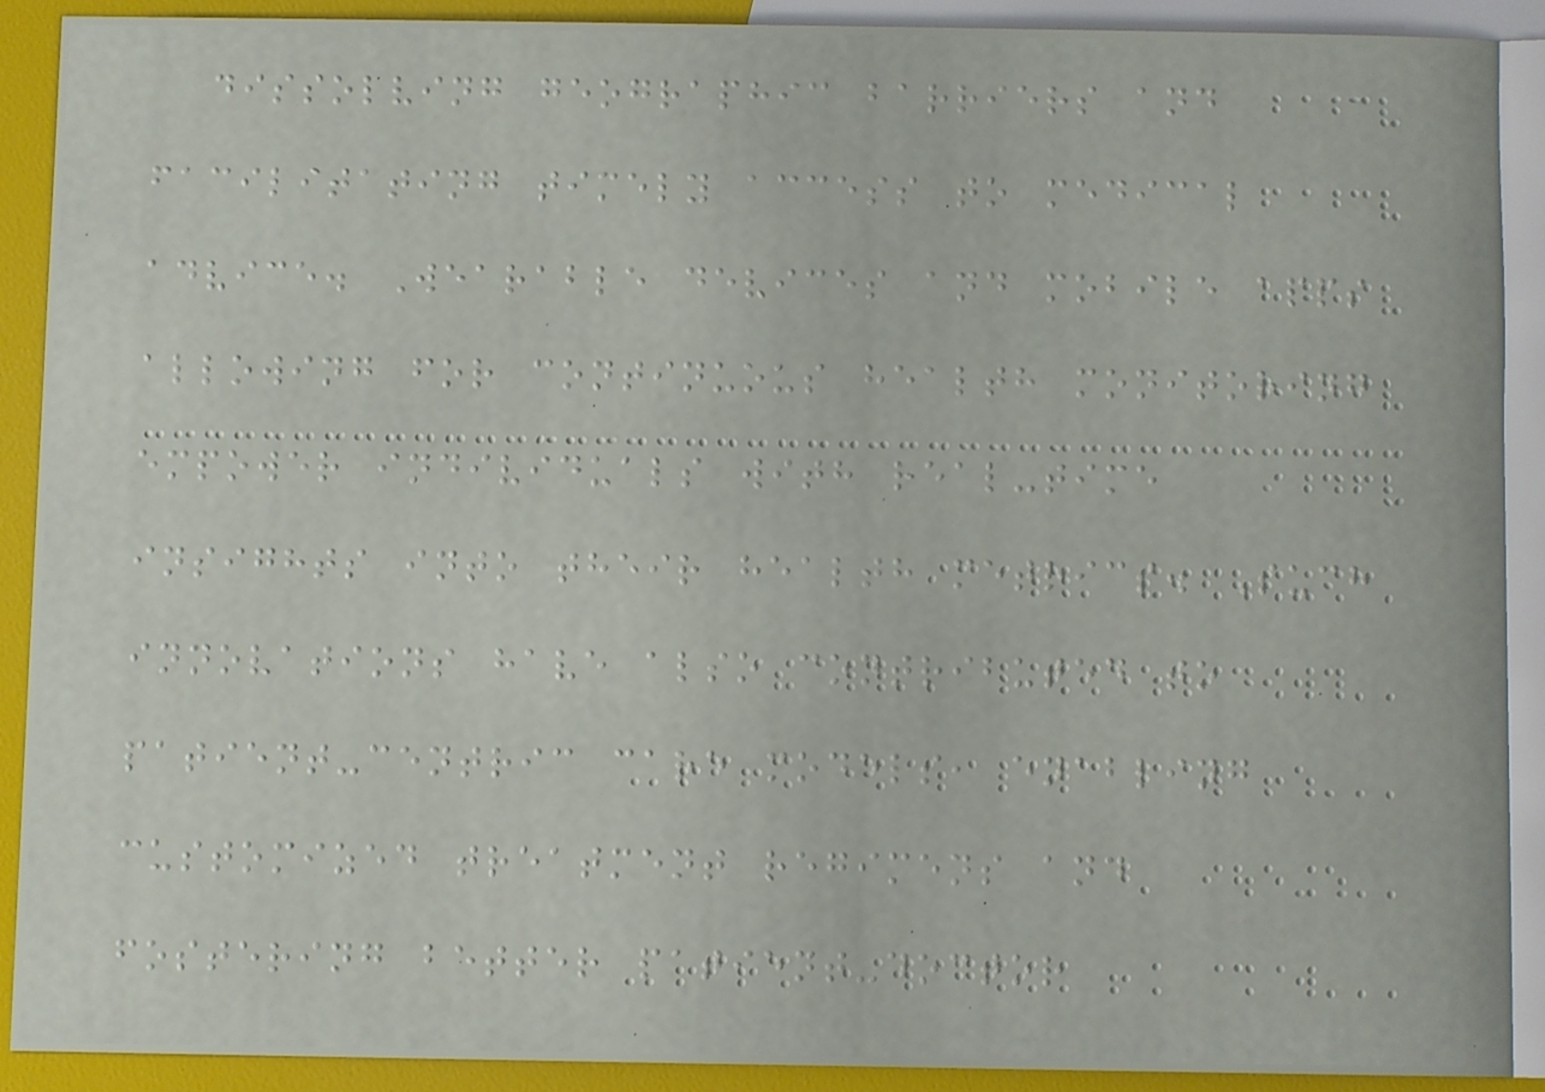dissolving geographic barriers and
facilitating timely access to medical
advice. Wearable devices and mobile apps
allowing for continuous health monitoring
empower individuals with real-time
insights into their health metrics. Such
innovations have also contributed to
patient-centric care models, enabling
customized treatment regimens and
fostering better patient-doctor
